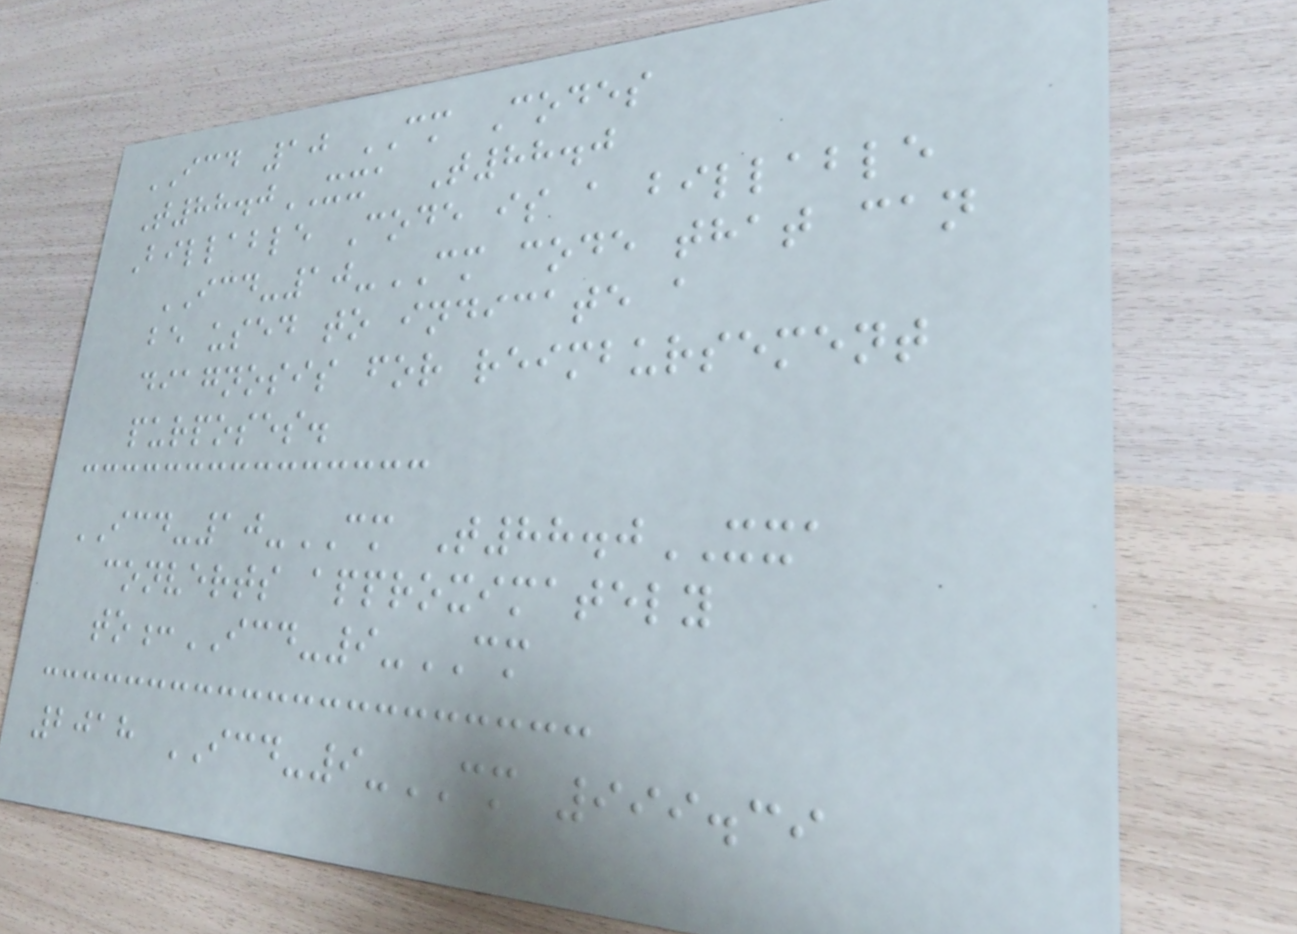ICD 10 CM Codes
T88.0XXA T88.0
Billable Code is a billable
ICD-10-CM code that can
be used to indicate a
diagnosis for reimbursement
purposes.
ICD-10-CM T88.0XXA
converts approximately
to:ICD-9-CM
2018 ICD-9-CM 999.39
